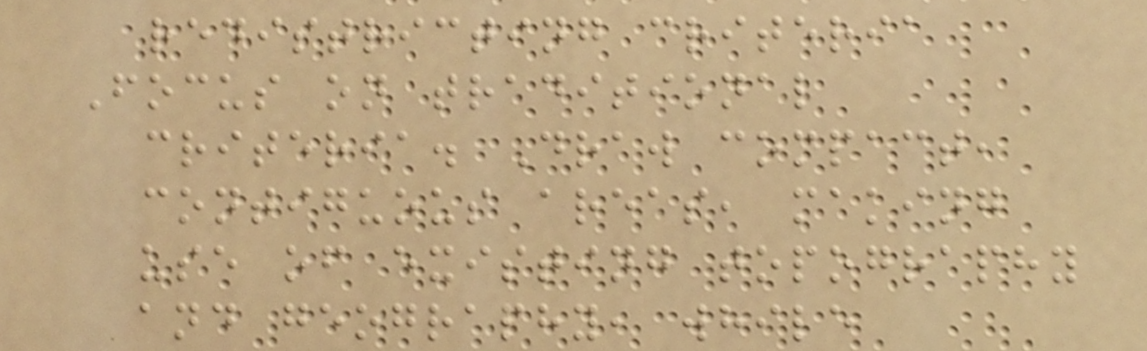redistricting criteria
Focus on traditional
criteria. Draw compact,
contiguous areas, making
use of existing topography
and geography, while
